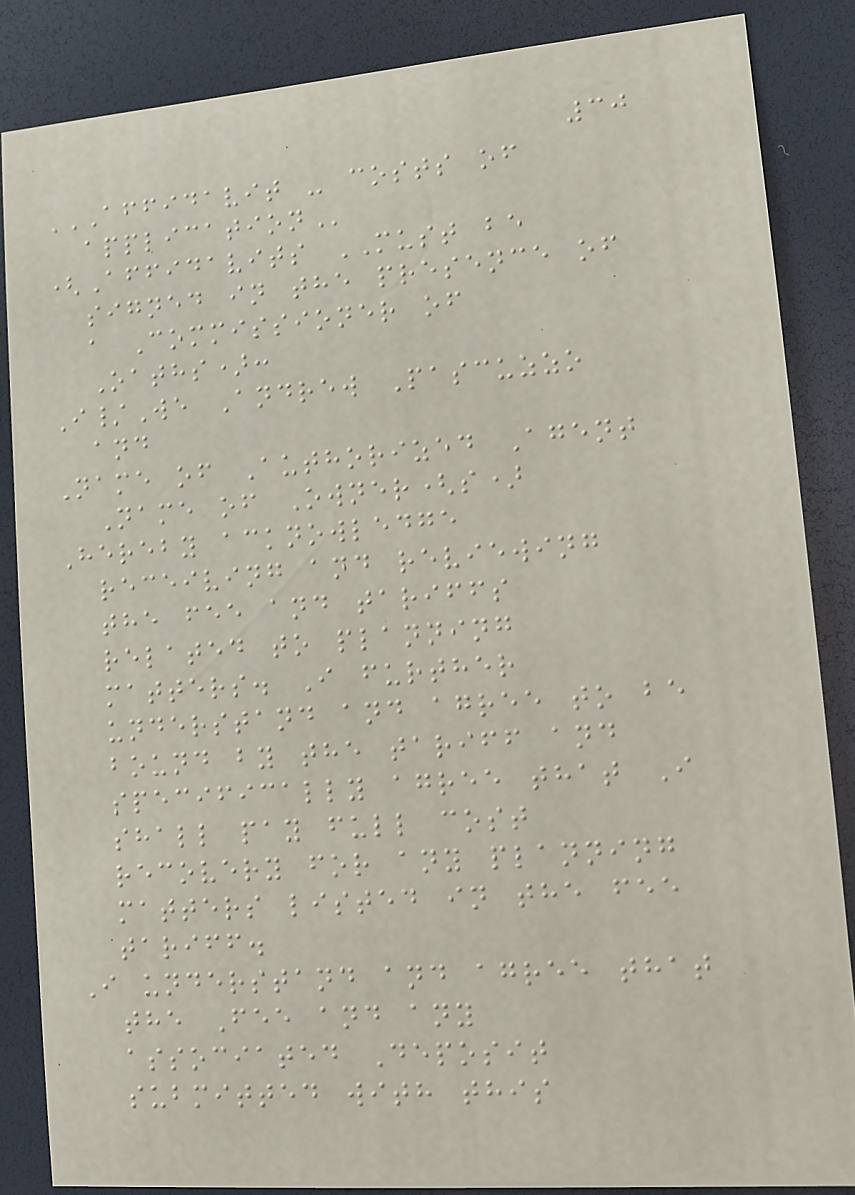30
AFFIDAVIT - COSTS OF
APPLICATION
(Affidavits MUST be
signed in the presence of
a Commissioner of
Oaths):
I/We Andrew Pascuzzo
and
Name of Authorized Agent
Name of Owner(s)
Hereby acknowledge
receiving and reviewing
the fee and tariffs
related to planning
matters. I further
understand and agree to be
bound by the tariff and
specifically agree that I
shall pay full cost
recovery for any planning
matters listed in the fee
tariff.
I understand and agree that
the Fee and any
associated Deposit
submitted with this
